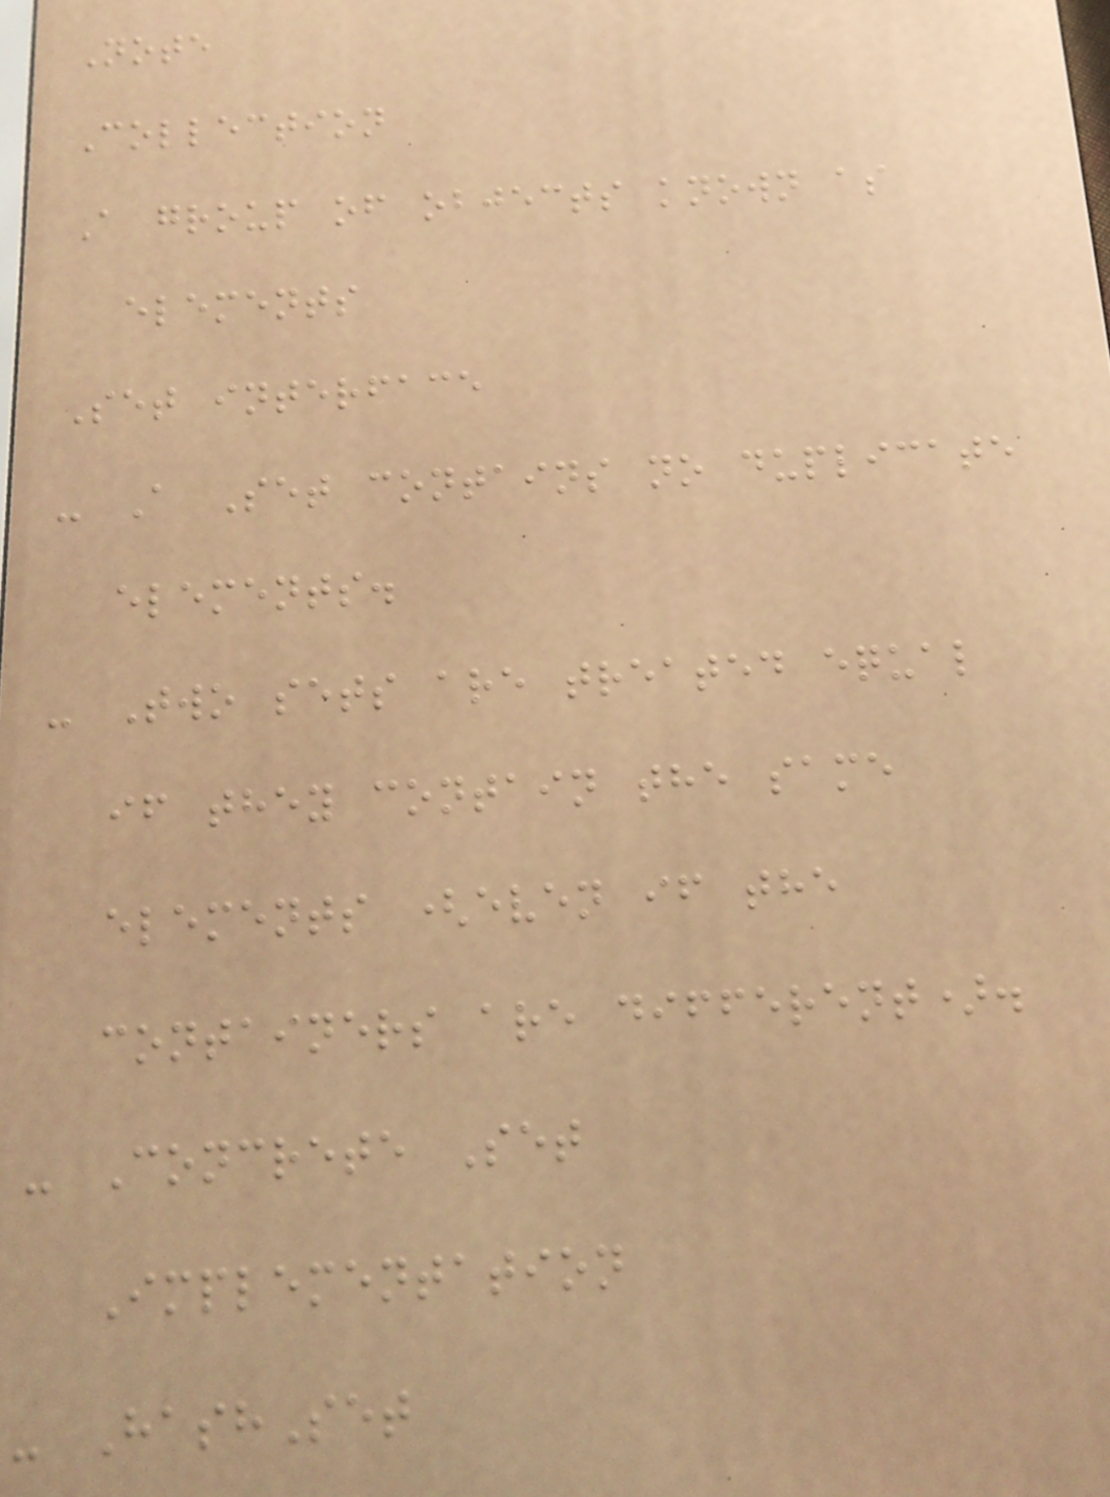Note
Collection
A group of objects known as
elements
Set interface
- A Set contains no duplicate
elements.
- Two sets are treated equal
if they contain the same
elements (even if the
containers are different).
- Concrete Set
Implementation
- HashSet
